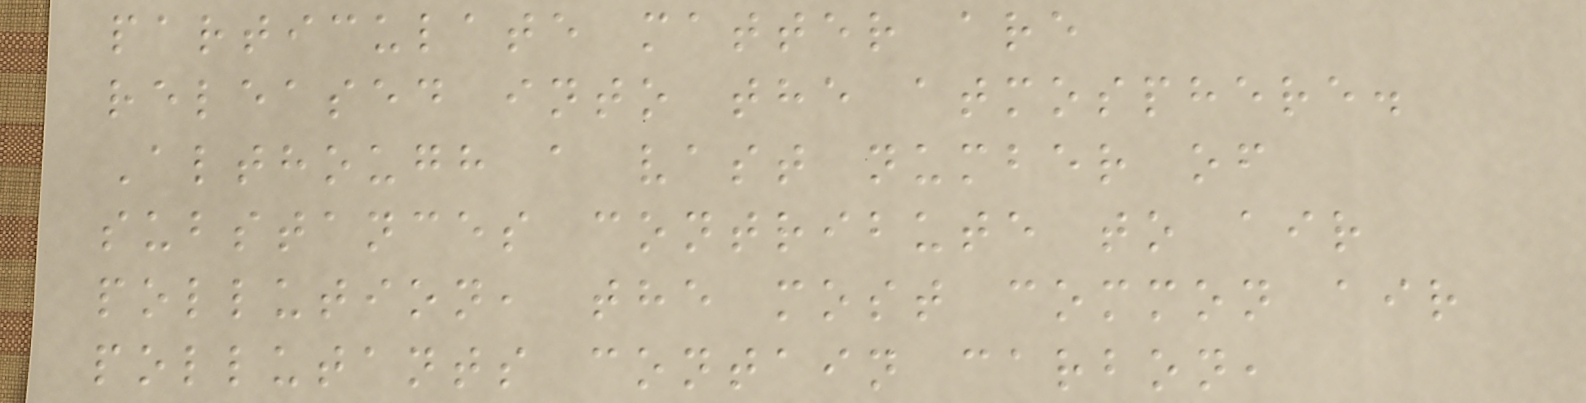particulate matter are
released into the atmosphere.
Although a vast number of
substances contribute to air
pollution, the most common air
pollutants contain carbon,
